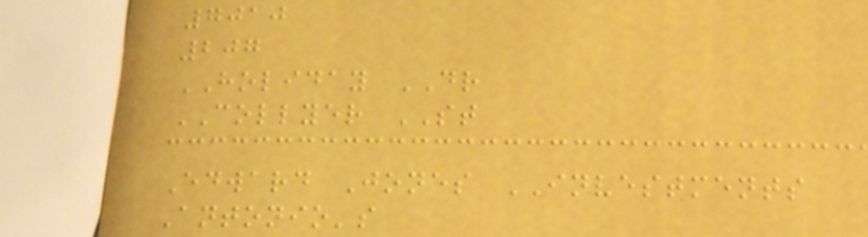7010
207
HOLIDAY DR
COLLYER ST
Edward Jones INVESTMENTS
Antonio's
